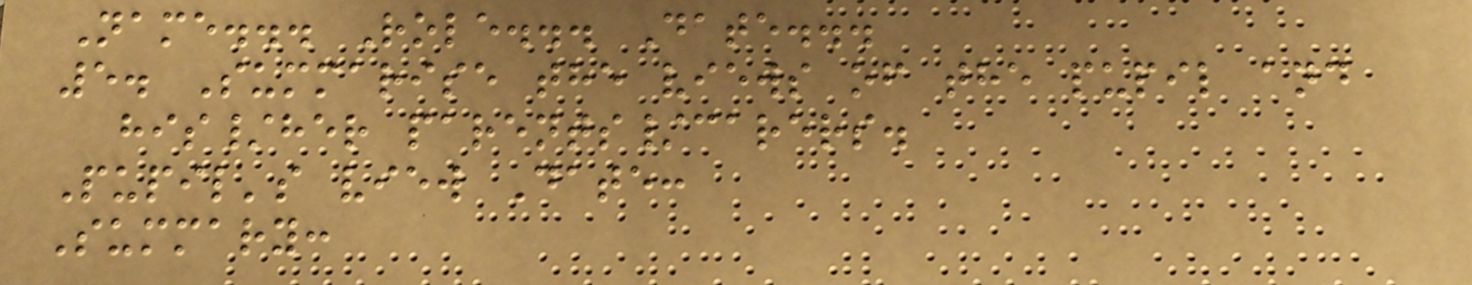Name... Role... Date...
5. Summarise the views of the pupil and
his/her parents/carers.
Pupil's view Date:
Summary:
